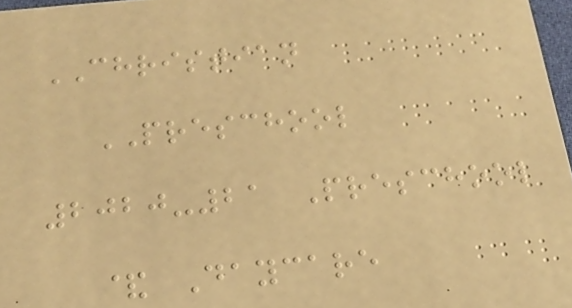CHRISTIAN
PRESCHOOL
2020-21 Preschool
& Daycare
